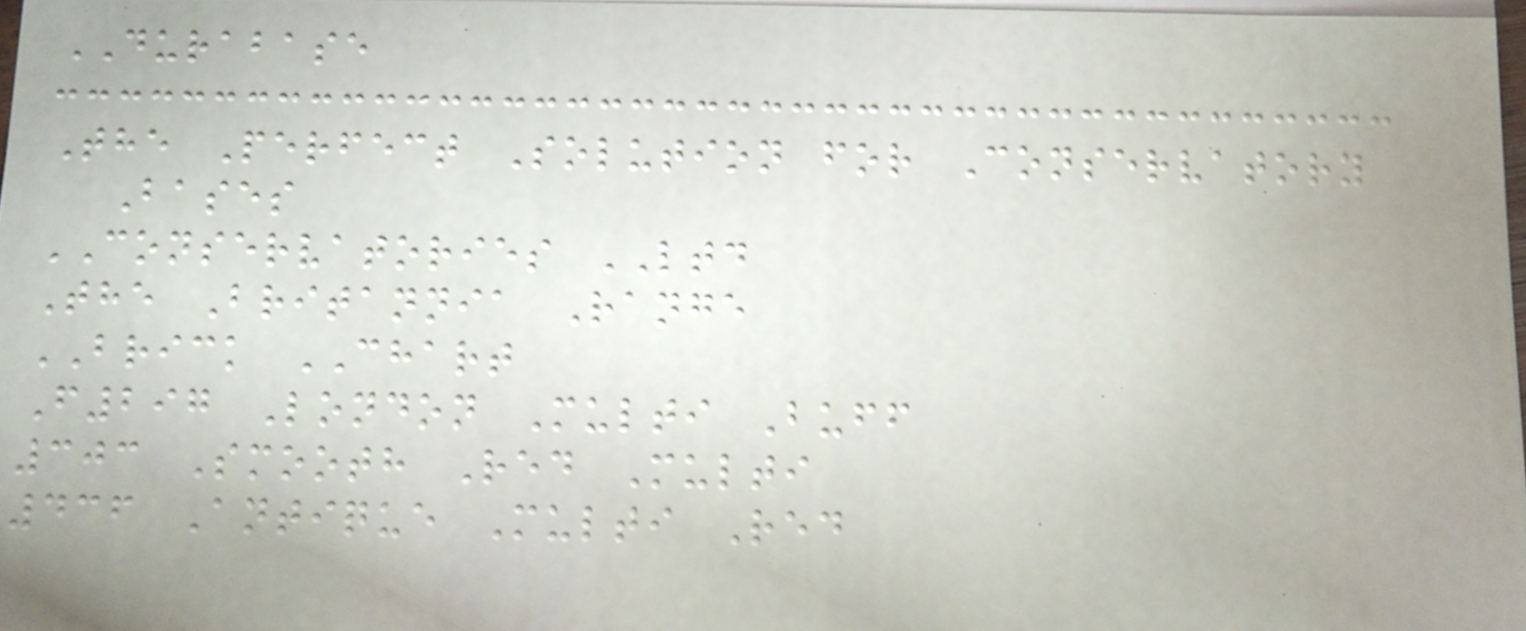DURABASE
The Perfect Solution for Conservatory
Bases
CONSERVATORIES LTD
The Britannia Range
BRICK CHART
F297 London Multi Buff
303 Smooth Red Multi
436 Antique Multi Red
